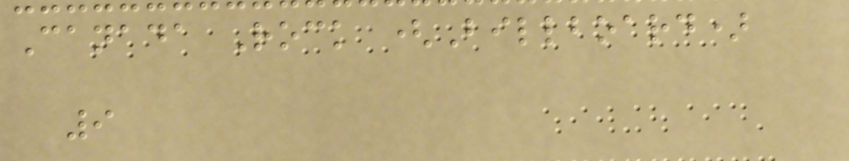Canada Rock (Billboard)
9
